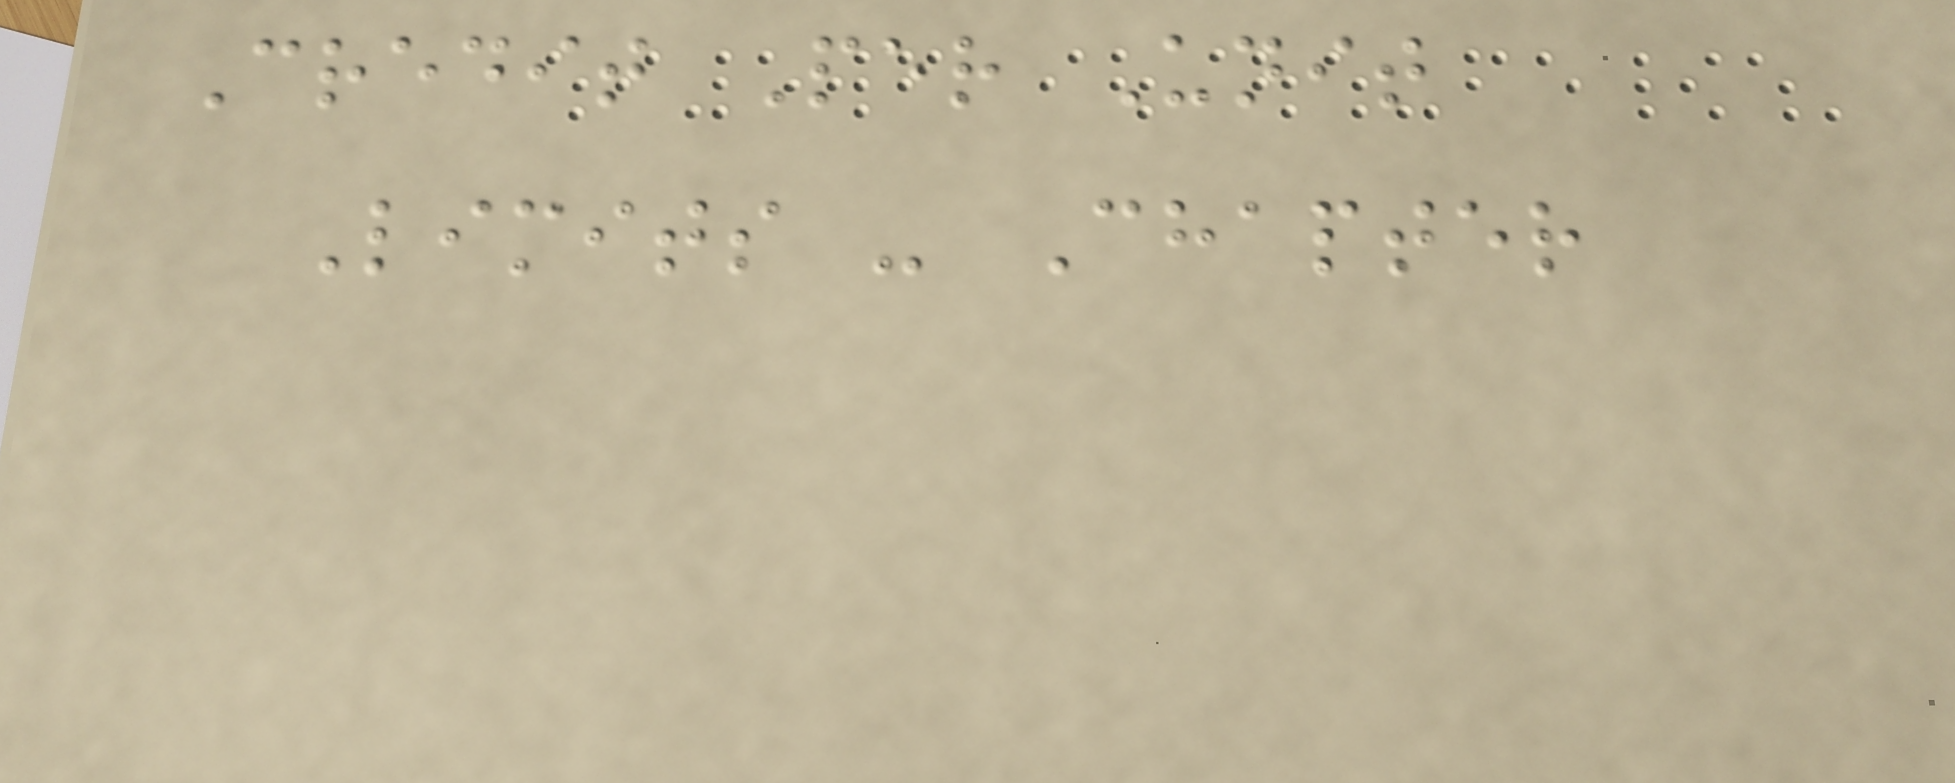Credit Per Unit
Limits - Chapter
